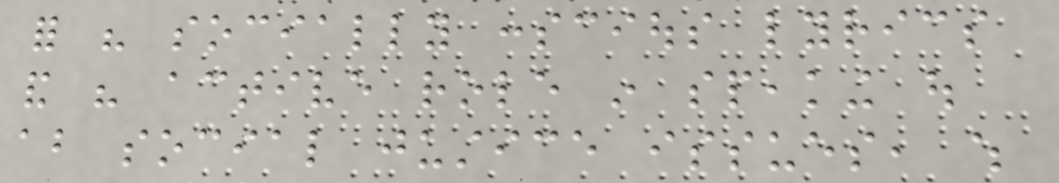for his socially conscious lyrics
and his active role in speaking out
about social justice issues, which
